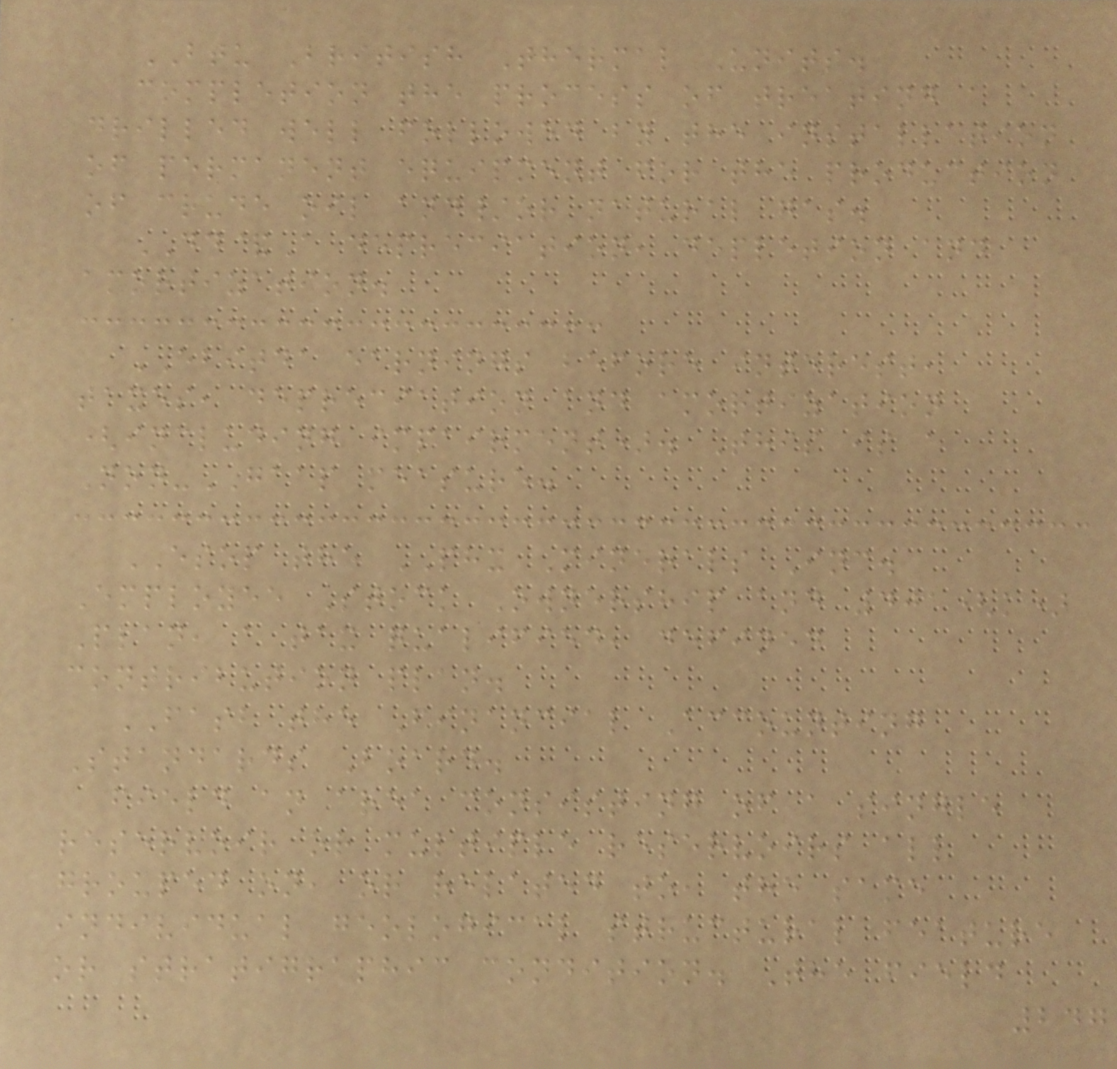BTU British Thermal Units.
completion the process of treating a
drilled well followed by the installation
of permanent equipment for the production
of crude oil and/or natural gas.
DD&A depreciation, depletion and
amortization.
EBITDA earnings before interest,
taxes, depreciation and amortization
(including impairment). This is a
Non-GAAP measure.
ESOP the PHX Minerals Inc.
Employee Stock Ownership and 401(k)
Plan, a tax qualified, defined
contribution plan.
FASB the Financial Accounting
Standards Board.
field an area consisting of a single
reservoir or multiple reservoirs all
grouped on, or related to, the same
individual geological structural feature
or stratigraphic condition. The field
247
